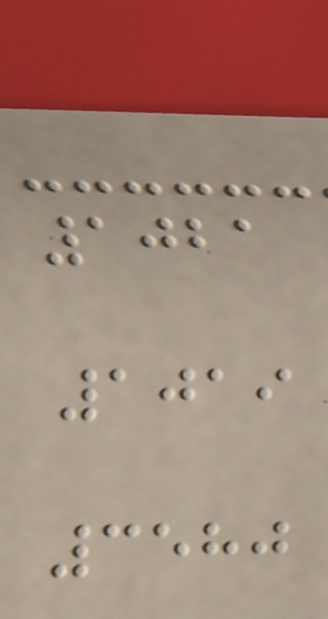1021
1019
3580
